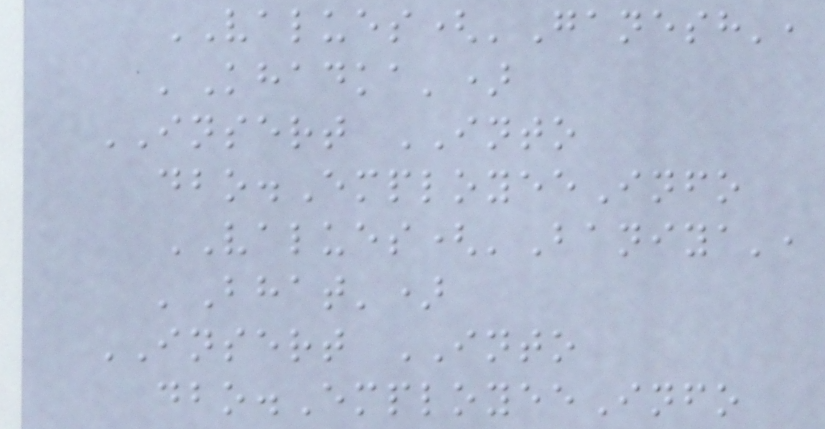VALUES('Ganesh',
'Khadka')
INSERT INTO
dbo.EmployeeInfo
VALUES('Baniya',
'Bhat')
INSERT INTO
dbo.EmployeeInfo
